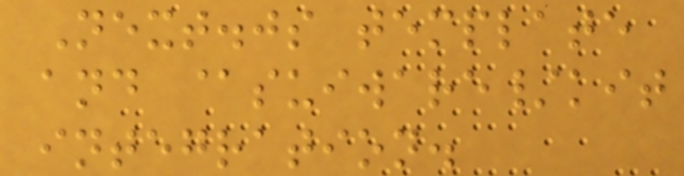Next.js template
and @suiware/kit
integration.
